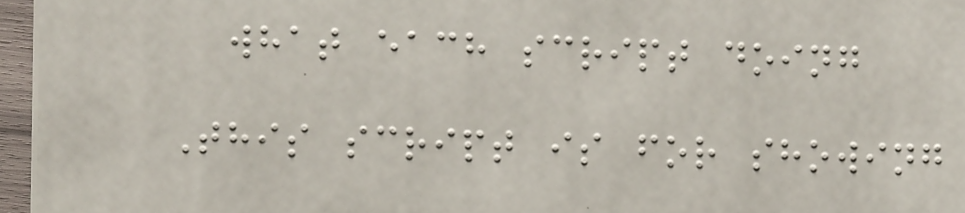what each script doing
This script is for showing
